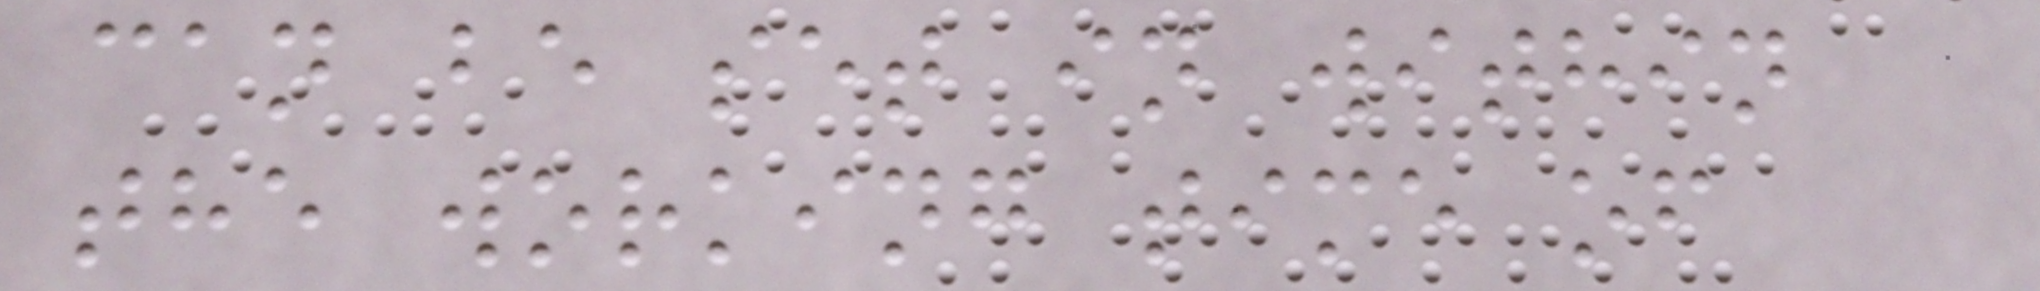can be set in within
the working time of
